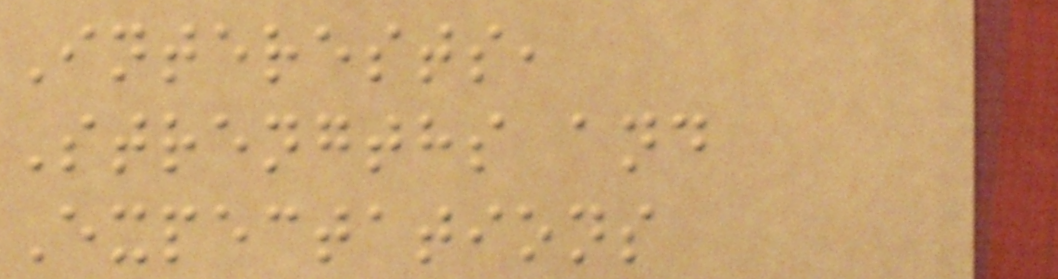Interests,
Strengths and
Expectations
